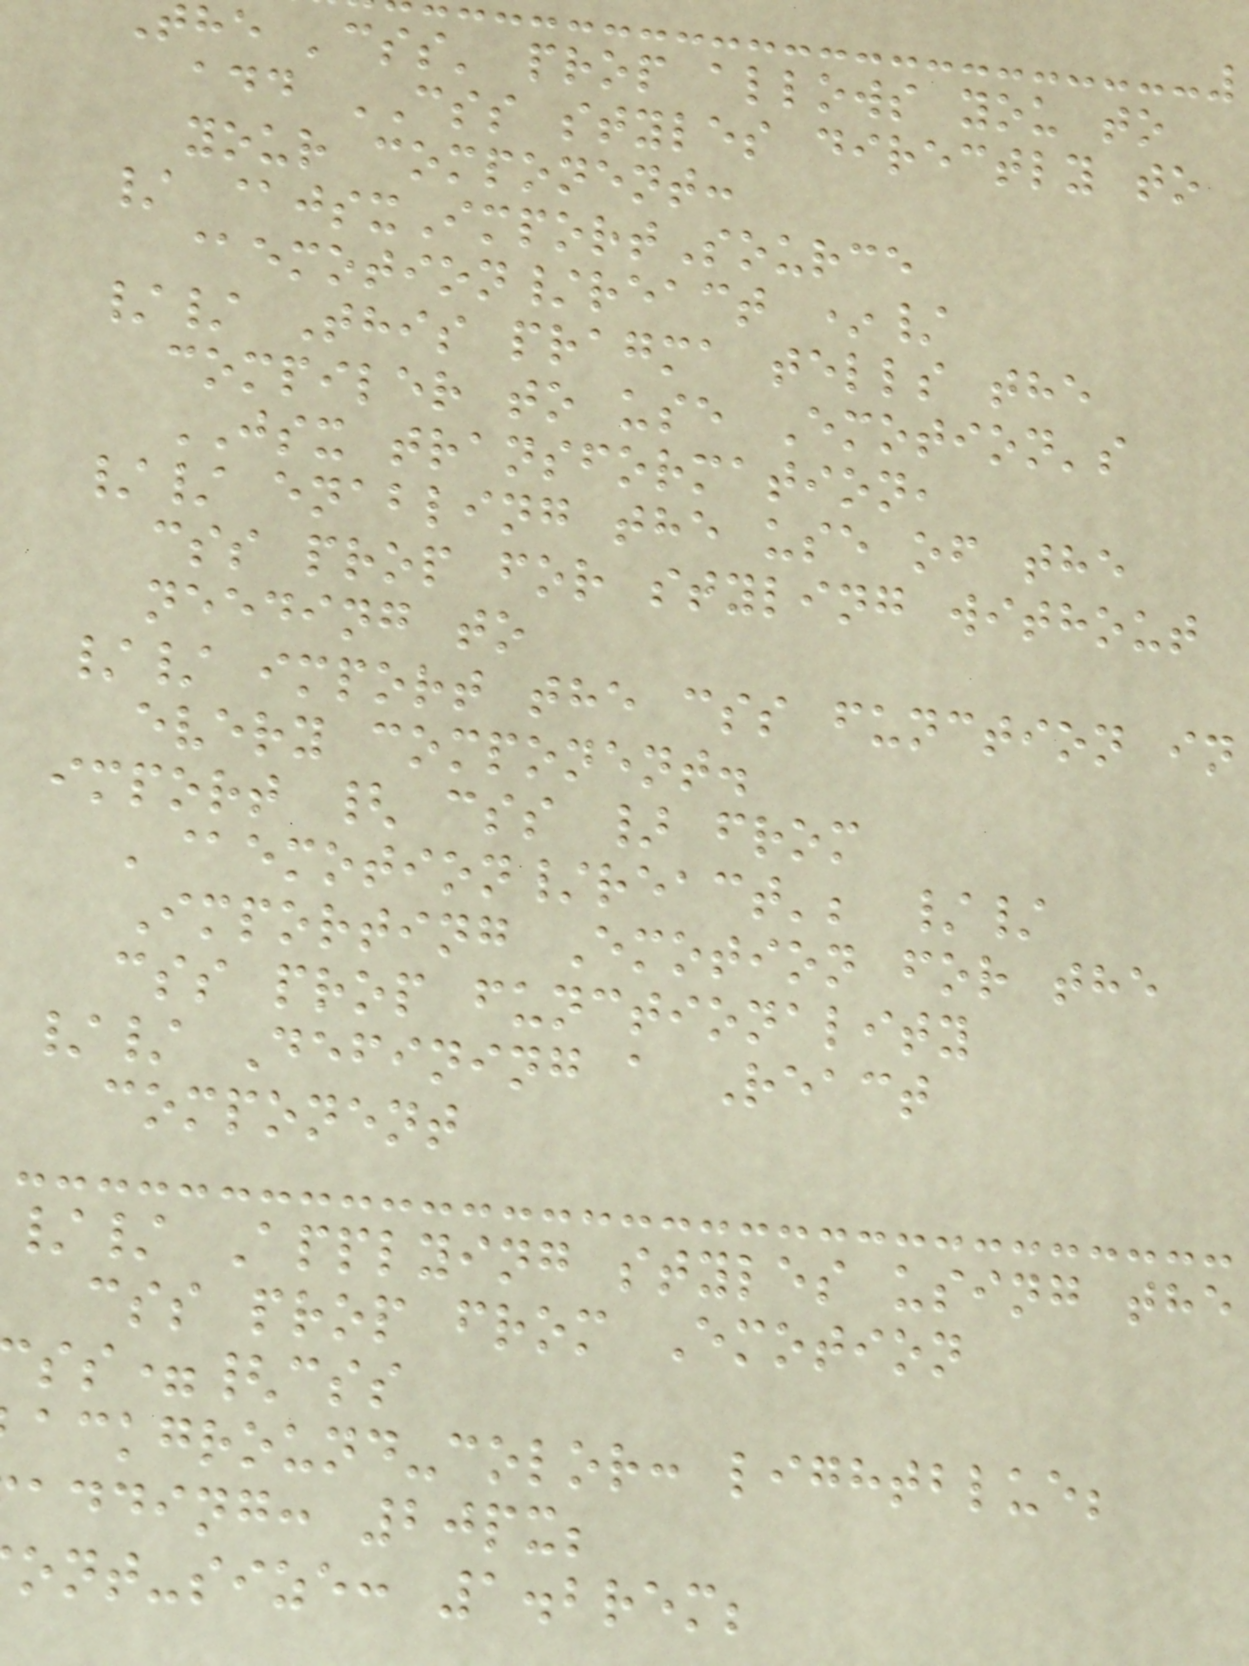he 'css' prop allows you to
add CSS styles directly to
your component:
/ @jsxImportSource
@emotion/react */
// This pragma tells the
compiler to use Emotion's
JSX transformation,
// enabling the use of the
css prop for styling without
needing to
// import the css function in
every component.
import { css } from
'@emotion/react'; //
Importing Emotion for the
css prop functionality
// Defining a React
component
// Applying styles using the
css prop from Emotion
ss={css
ackground-color: lightblue;
adding: 20px;
ont-size: 1.2rem;
